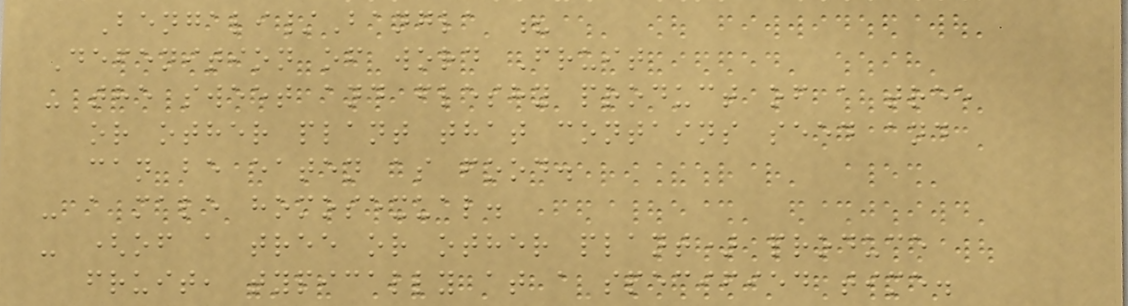Bengali/Bangla ?
Defenition of word Fruit
- the sweet and fleshy product of a tree
or other plant that contains seed and
can be eaten as food.
- a male homosexual.
- (of a tree or other plant) produce
fruit, typically at a specified time.
